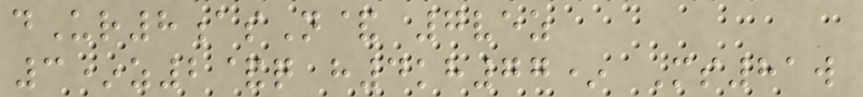dUr8asN& 7vez
3*z2&q h4kh77* Ms81w
